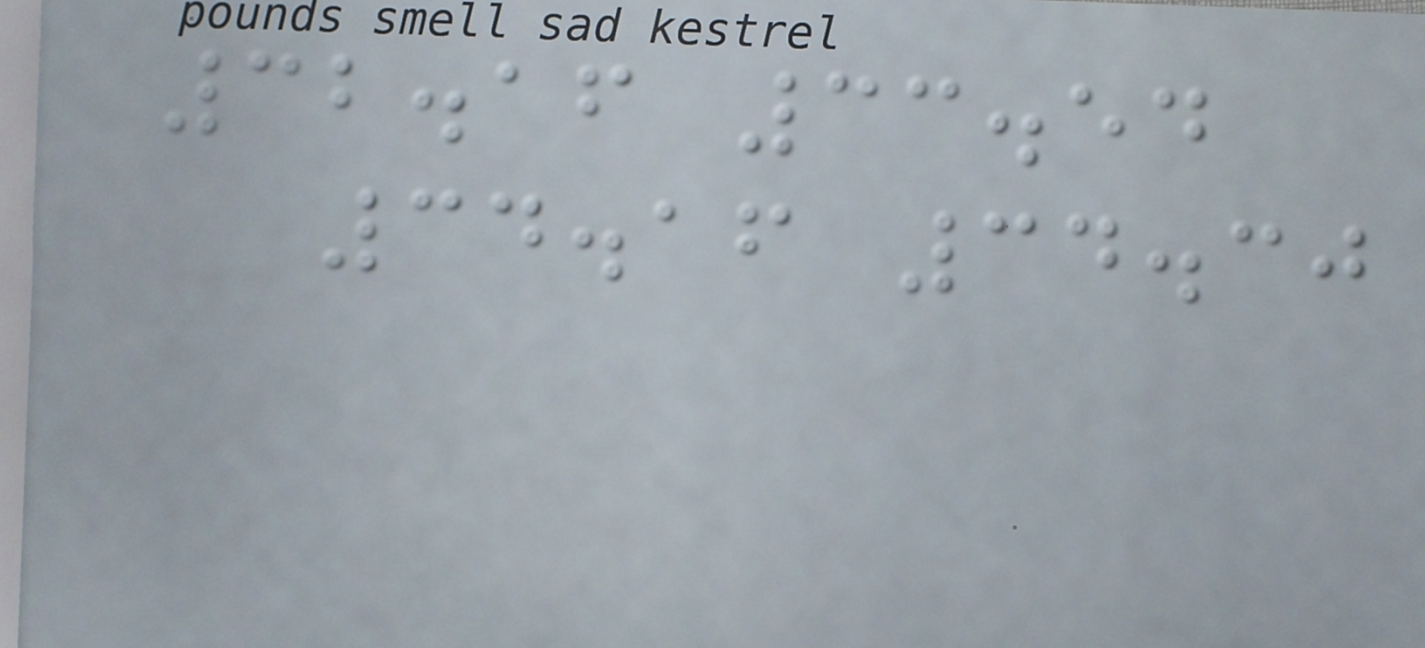32.16 33.54
34.16 34.30
